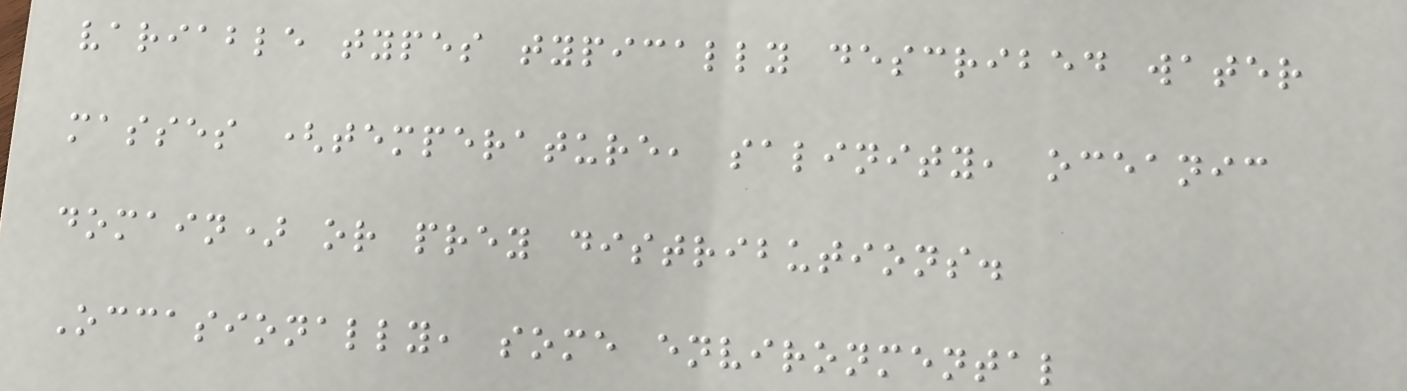variable types typically described water
masses (temperature, salinity, oceanic
domain) or prey distributions.
Occasionally, some environmental
